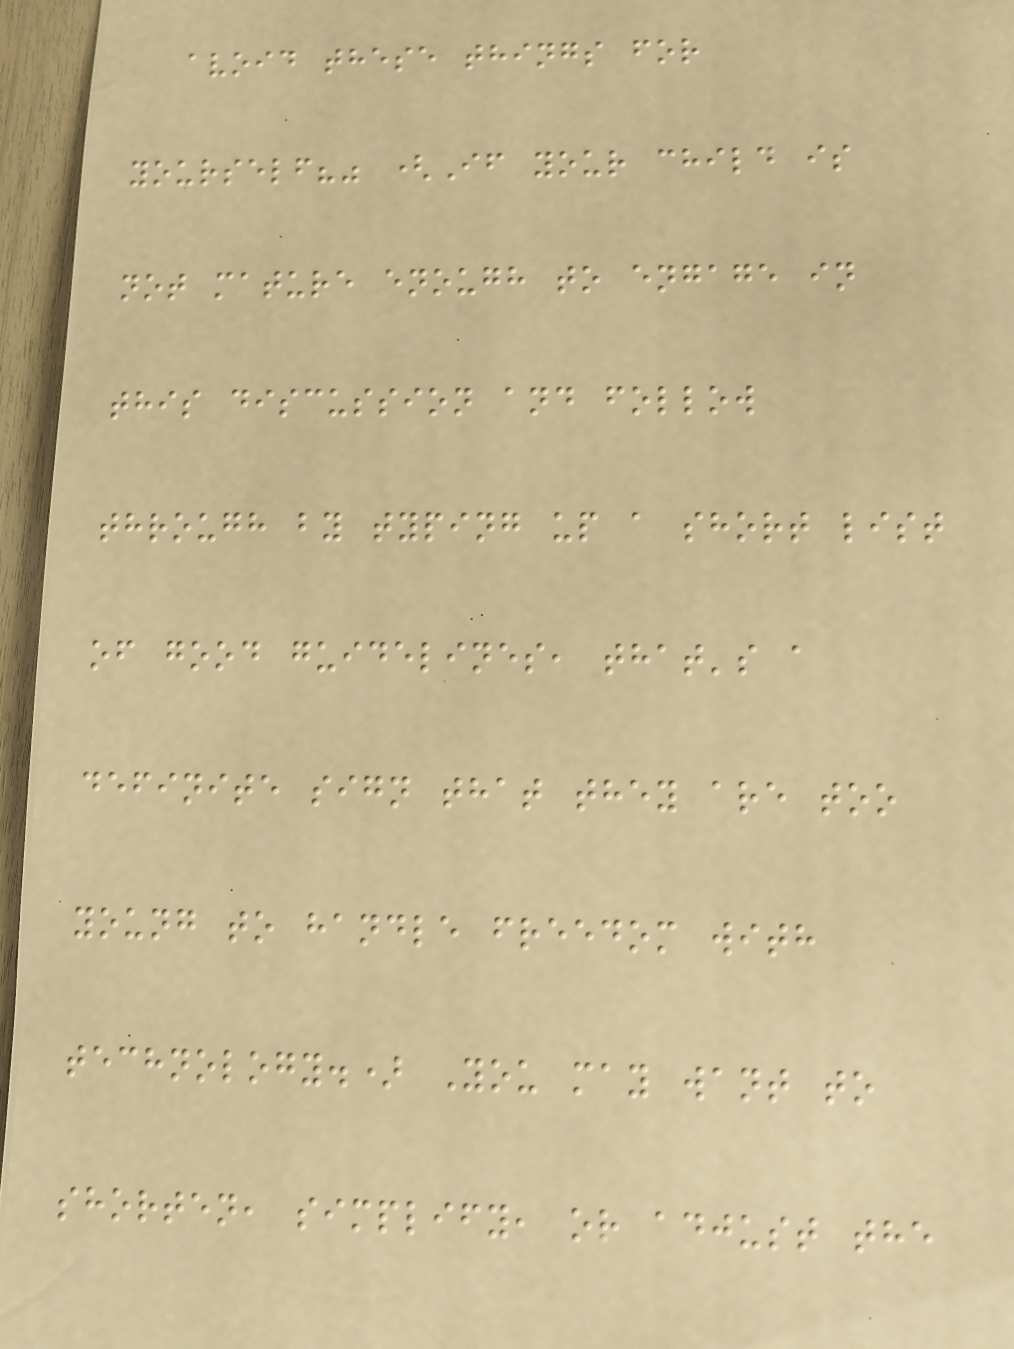avoid these things for
yourself?" (If your child is
not mature enough to engage in
this discussion and follow
through by typing up a short list
of good guidelines, that's a
definite sign that they are too
young to handle freedom with
technology.) You may want to
shorten, simplify, or adjust the
